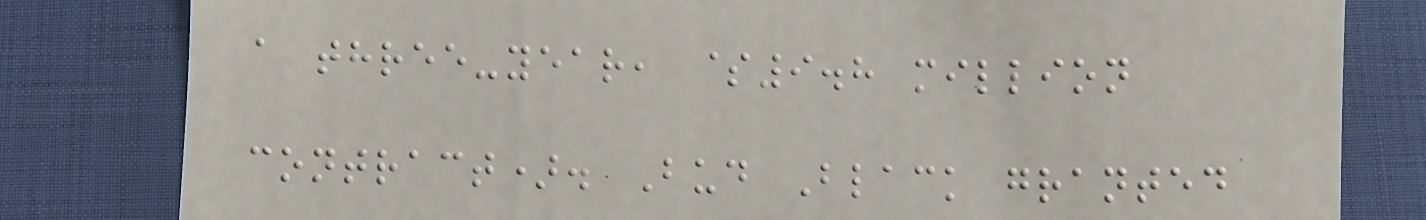a three-year, $9.8 million
contract). Bud Black granted
